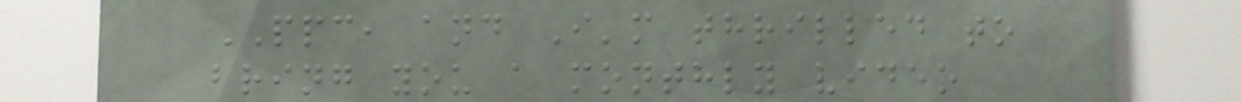PPC, and I'm thrilled to
bring you a monthly video
